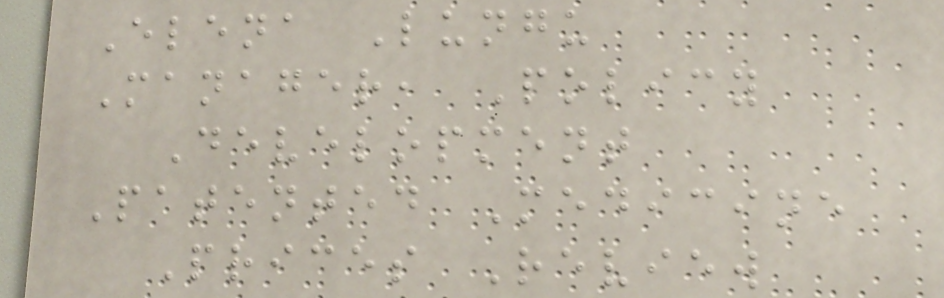Elena Lungu
Manager, Policy
Development
Patented Medicine
Prices Review
